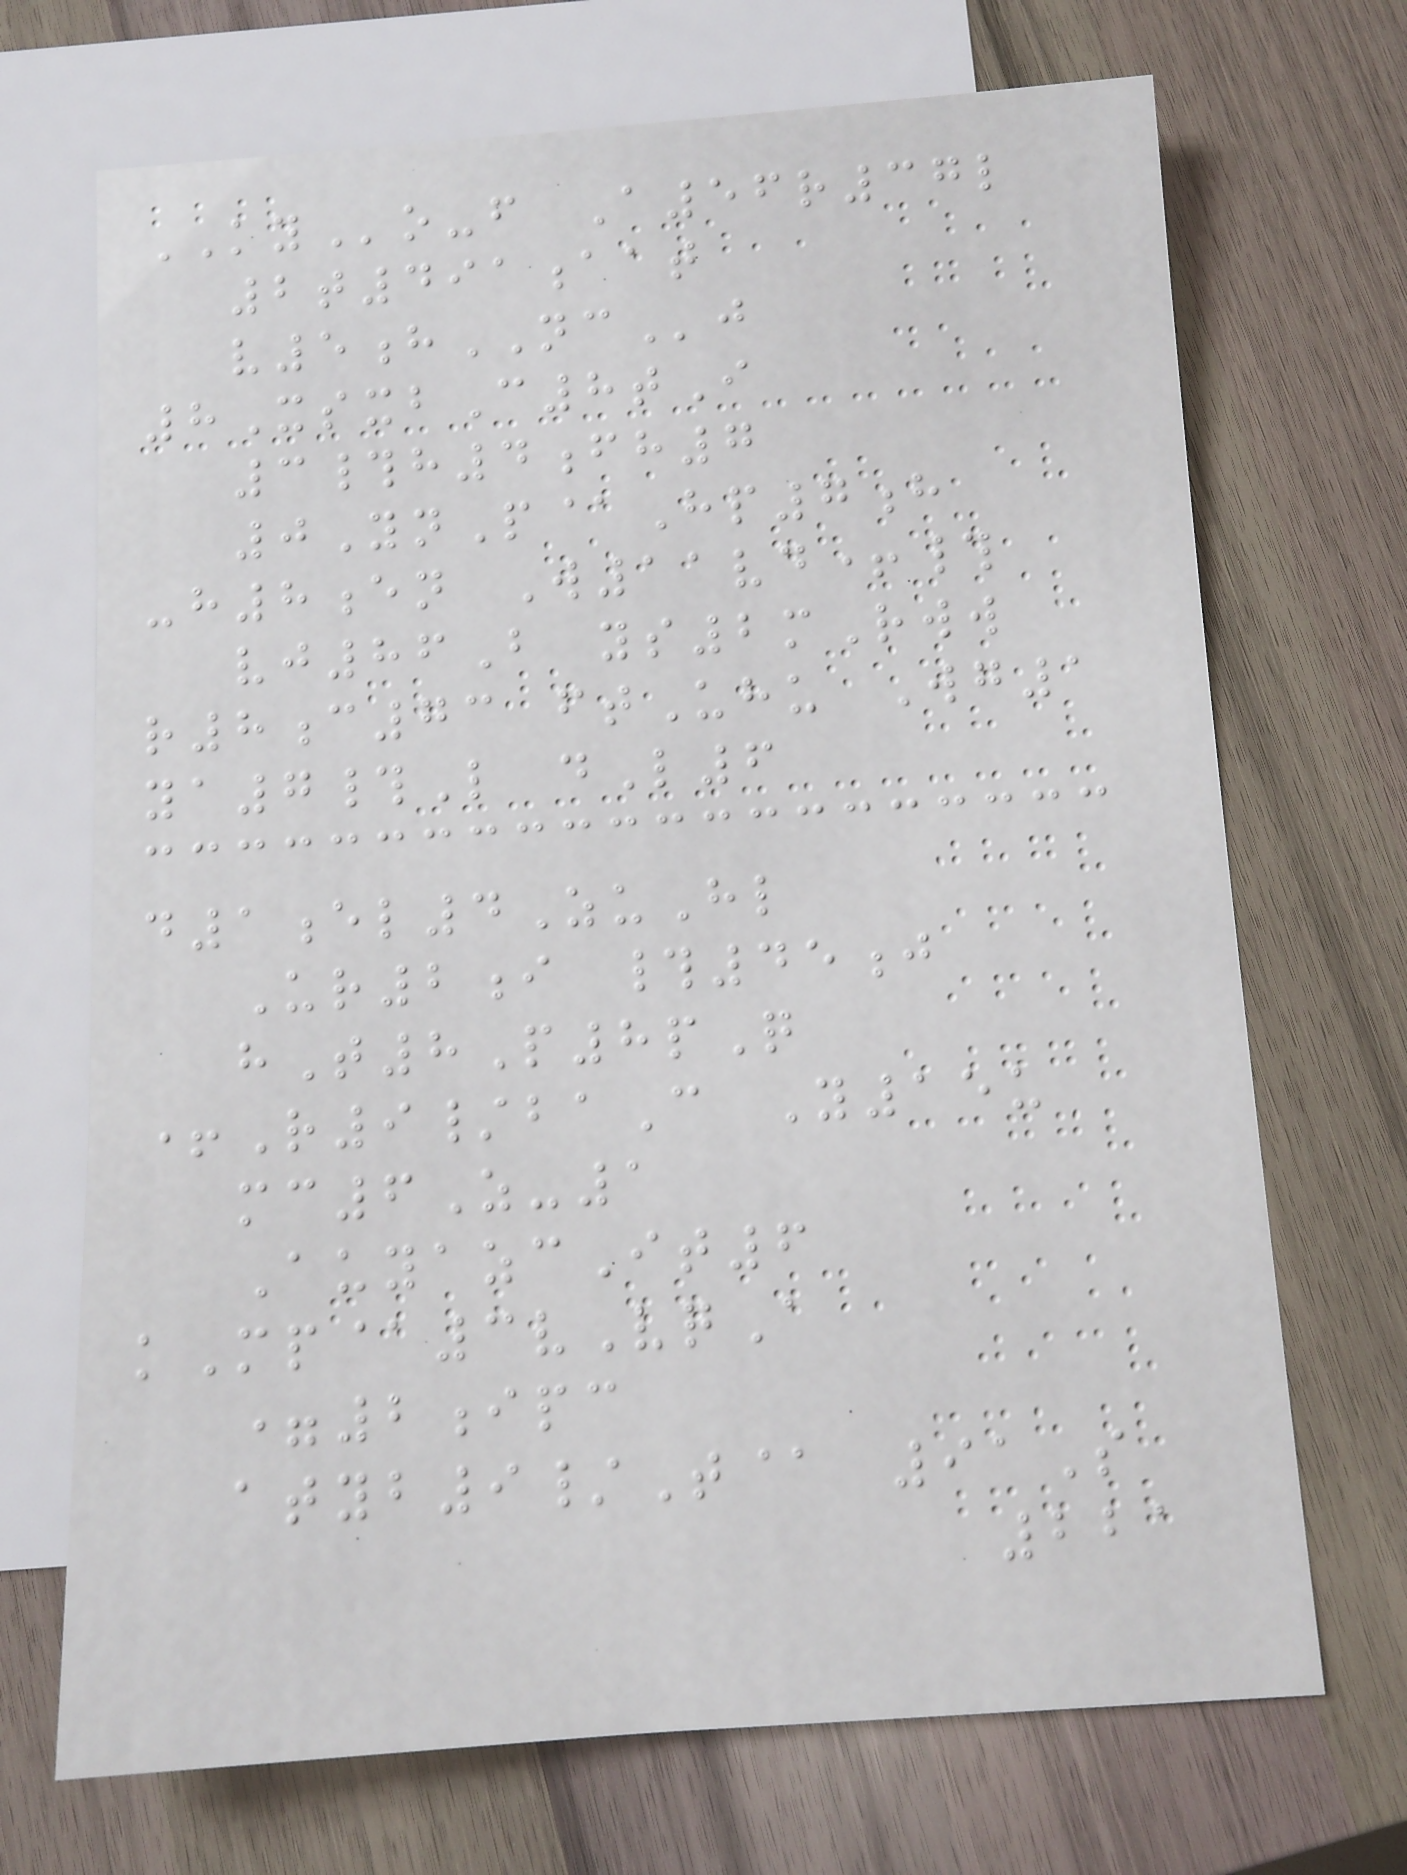KYo-f A56r37l
2t491aat
v5hNCj
8XsxbC8tI
3#h4fh7
0YnP@Hp7h
-h8en W11vd+#
vj86B ys2mRww
r8c73 ftUhu Wg1
ya7#L dL6
d1el4ZuHl
Ur2i #45j
hT8P8pQ
+R9/baC Y15u
mc6Z-1
AuyazcIt6
kMp@3vVqA
=2ipc
atyb9/T@ 91S
221
